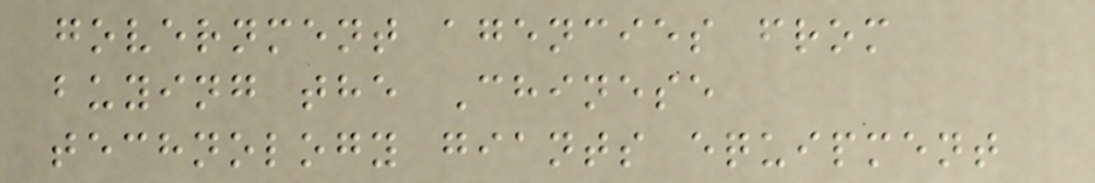government agencies from
buying the Chinese
technology giants equipment
